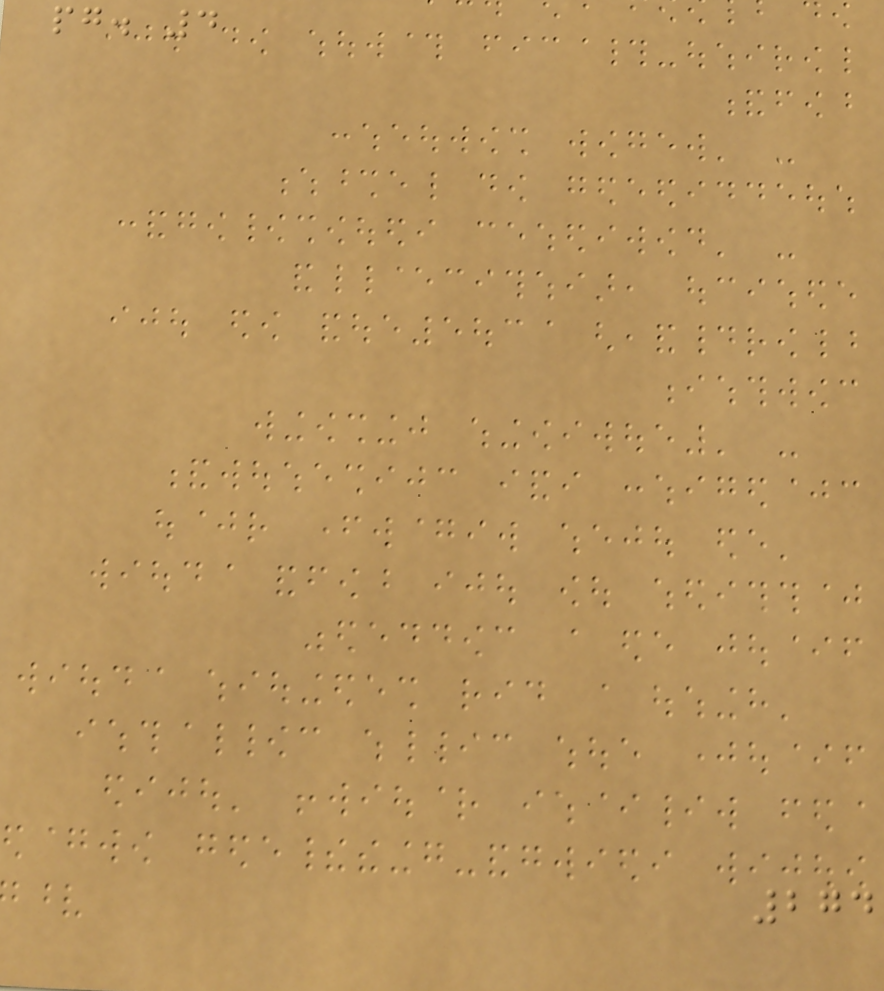pg. 4
274
